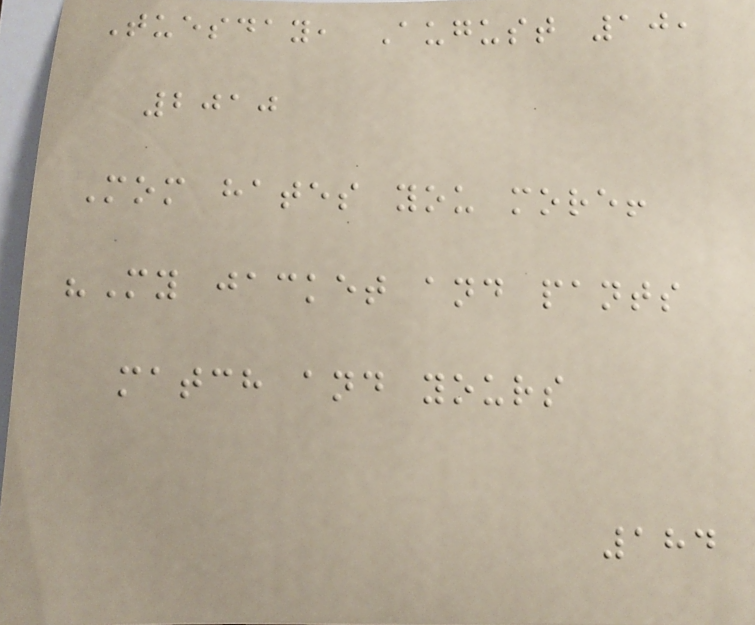Tuesday, August 10,
2010
Mom hates you more!
"My jacket and pants
match and yours
184
